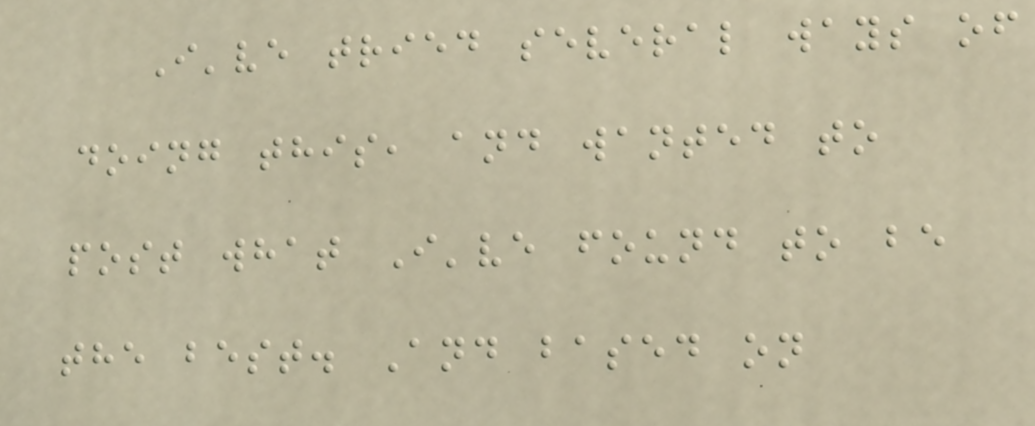I've tried several ways of
doing this, and wanted to
post what I've found to be
the best. And based on
